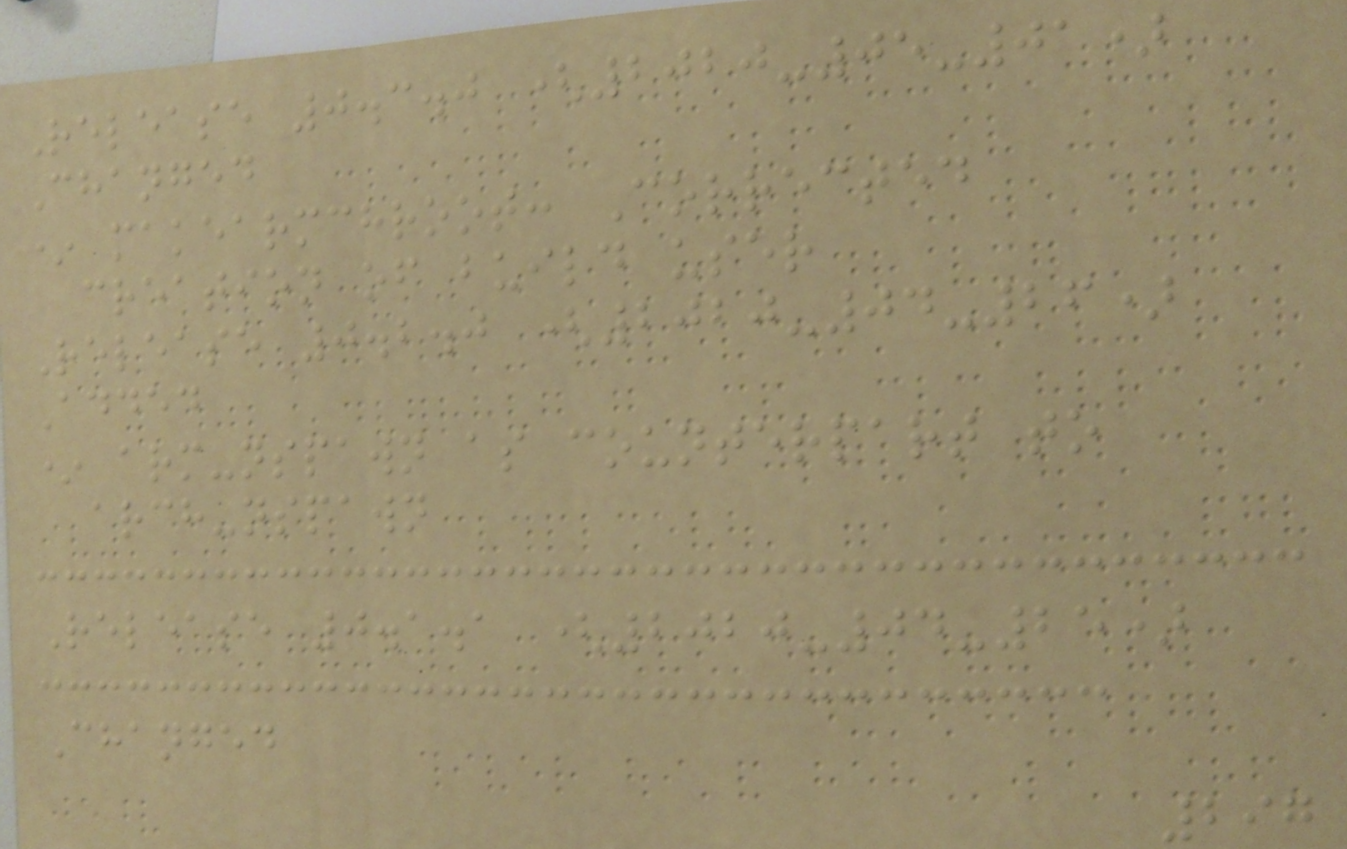Release 0.3.0 (2020-05-01)
Changed
* makearmchroot: Corrected
creation of build user
Release 0.2.0 (2020-04-26)
Added
* arm-nspawn as counterpart to
arch-nspawn
Release 0.1.1 (2020-04-25)
Changed
297
